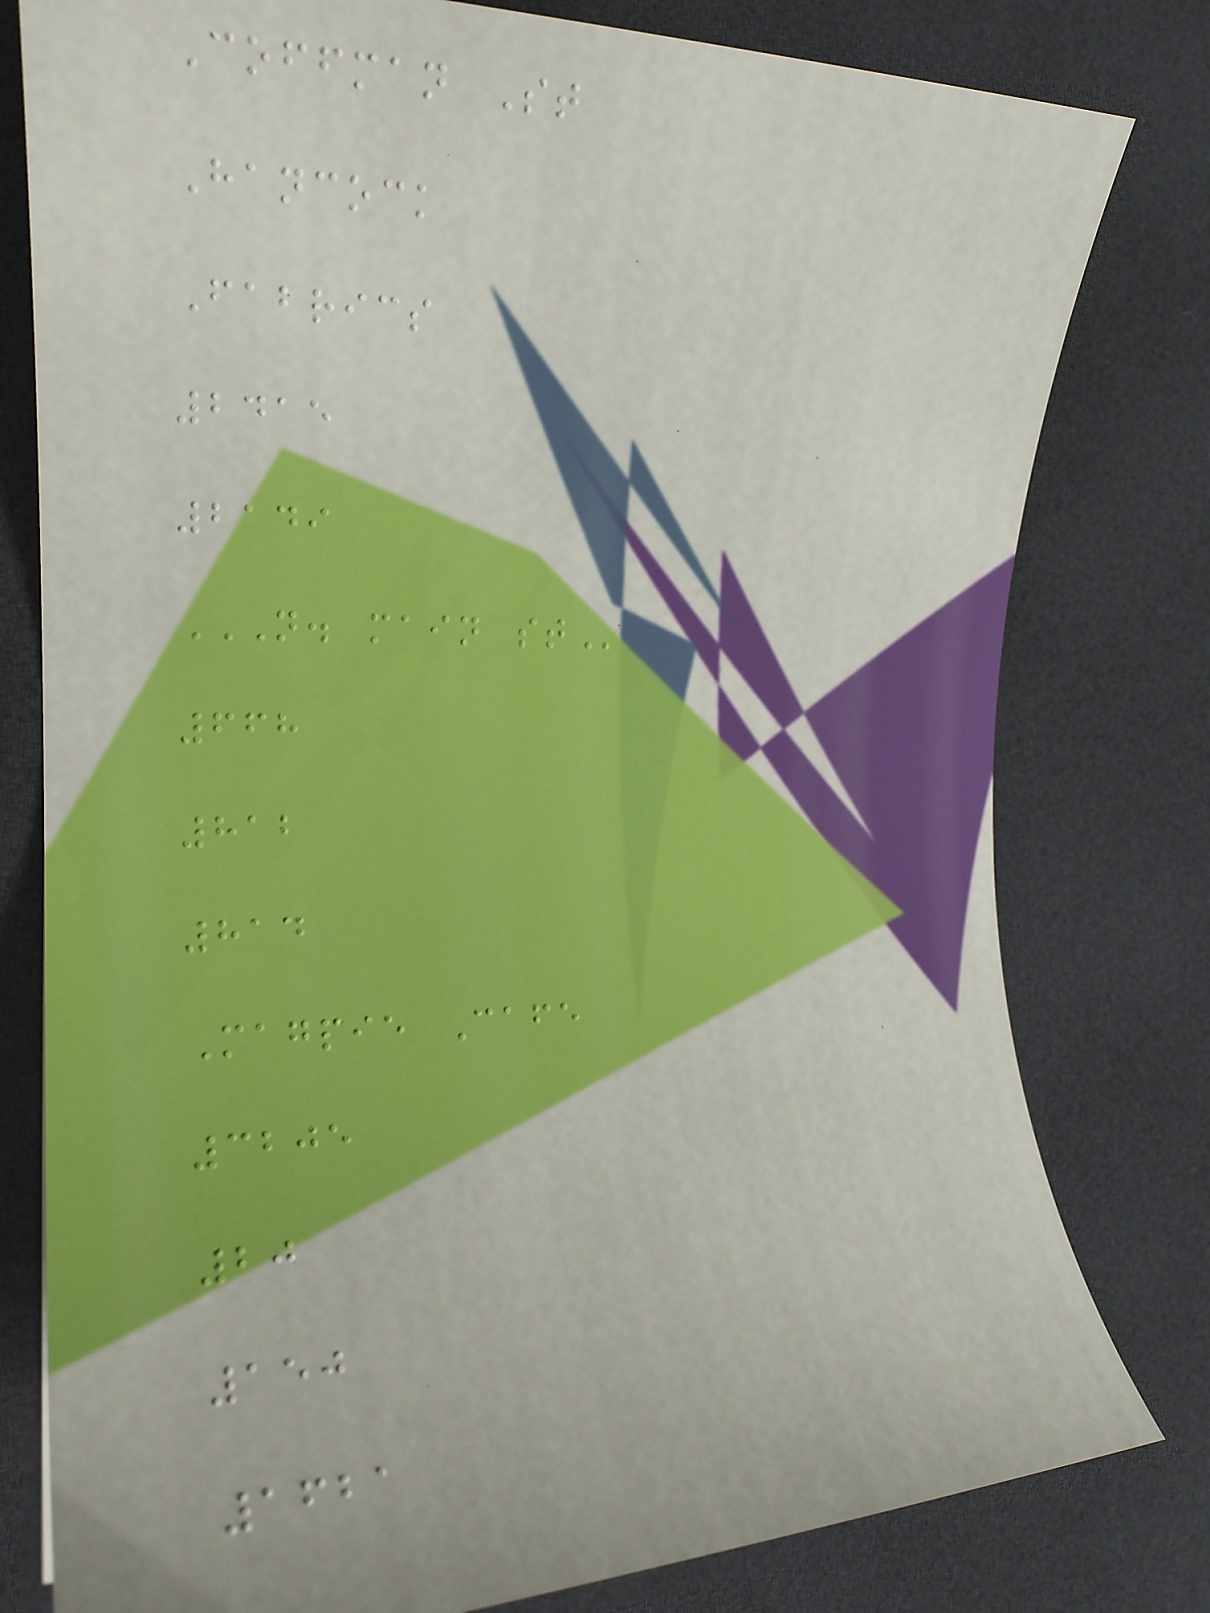Coffman St
Hancock
Fabrics
2415
2149
N. MAIN ST
668
812
814
Magpie Cafe
3205
20
150
1621
